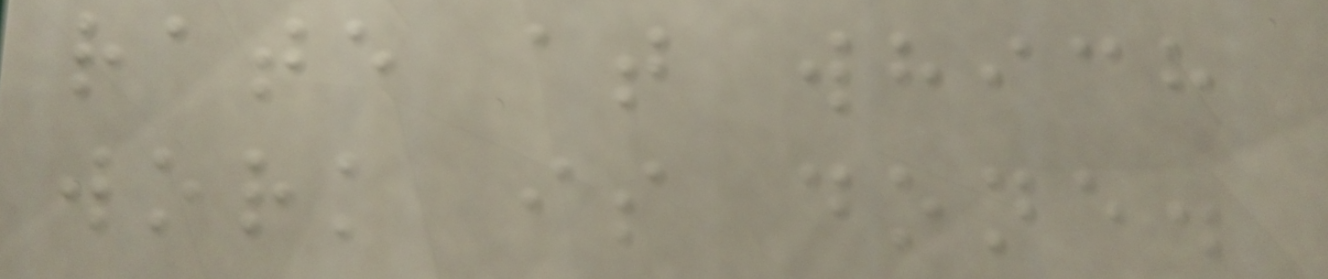rate at which
work is done.
